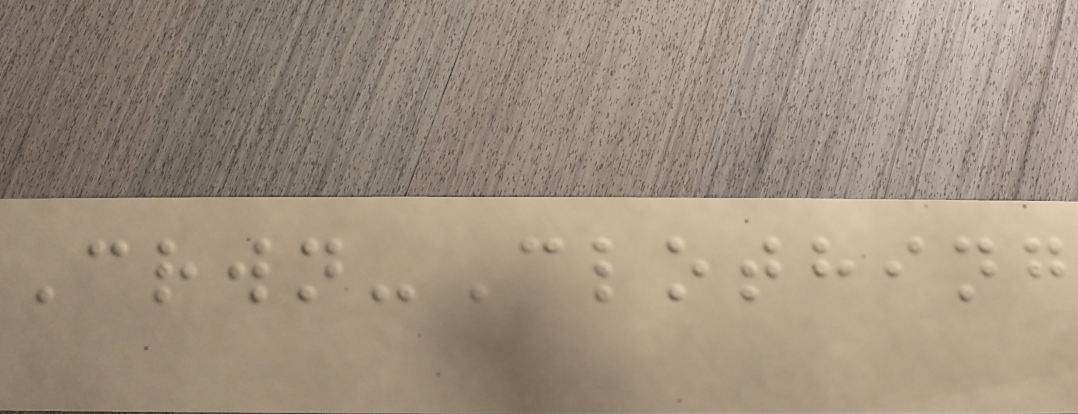Crwn-Clothing
